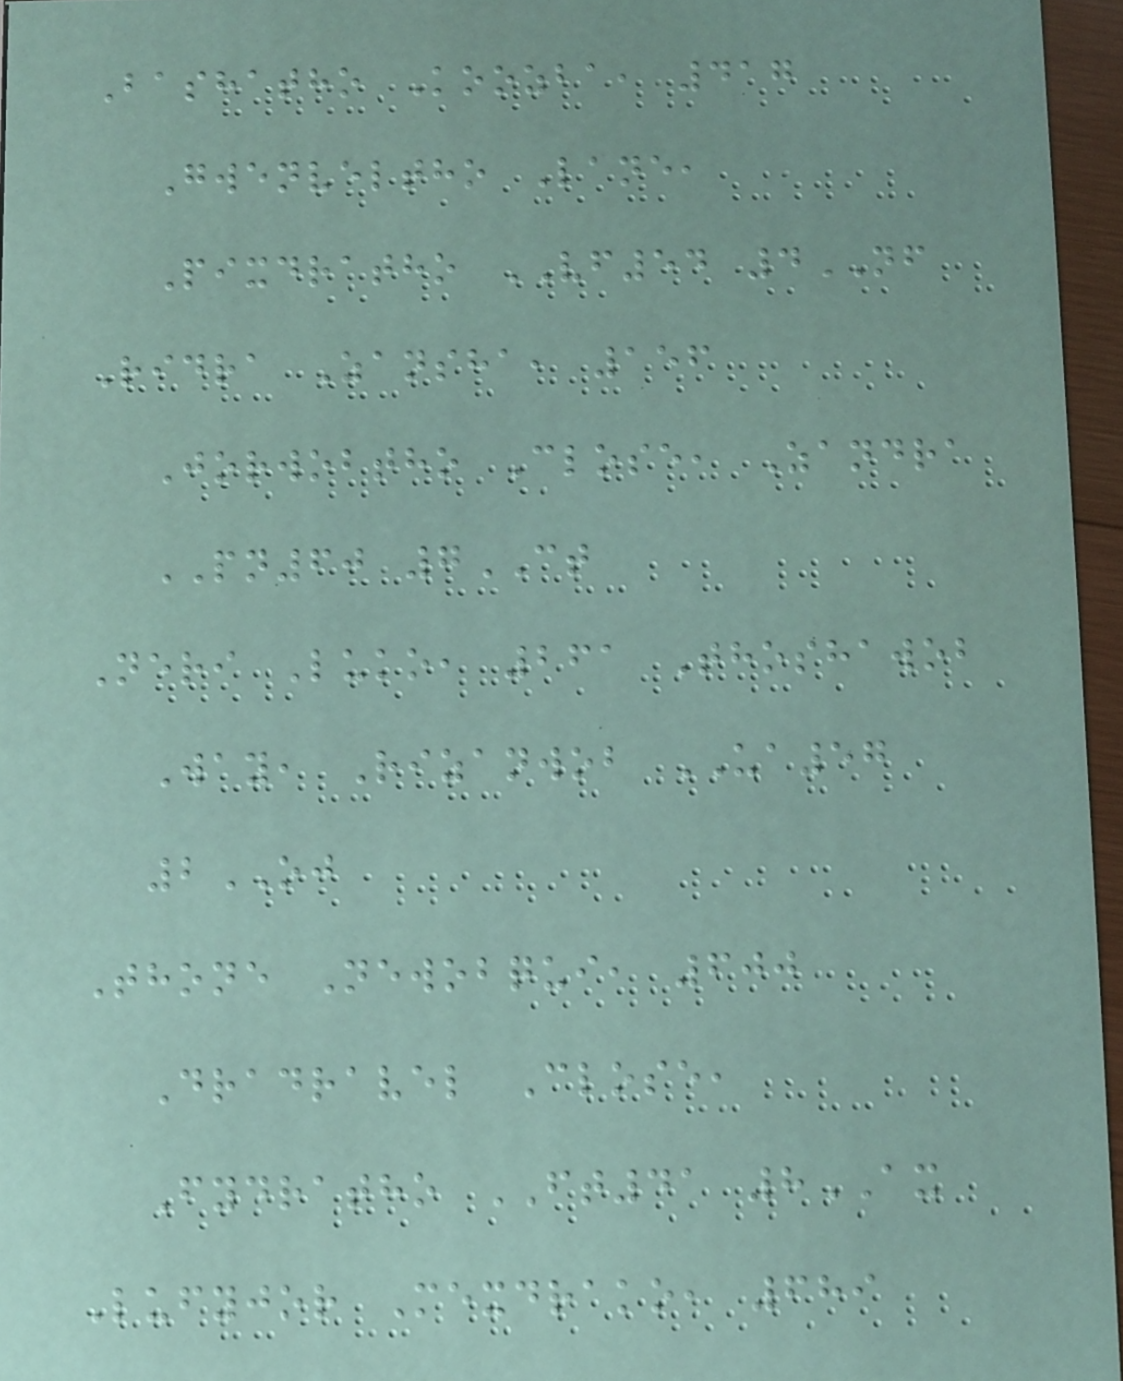Bashatho Koozba, 417
Gwenveltho Lane,
Pixdratho VF54 4NF
Ridra Zansha, 156
Jorwobtho Close, Zandra
PN60 7CT
Neri Luko, 261 Thoshawob
Way, Rizanwob UA57
2OJ
Thone Newobqui, 600
Dradravel Close,
Fydratho FT41 8AX
Lufyjor Mexdrako, 689
